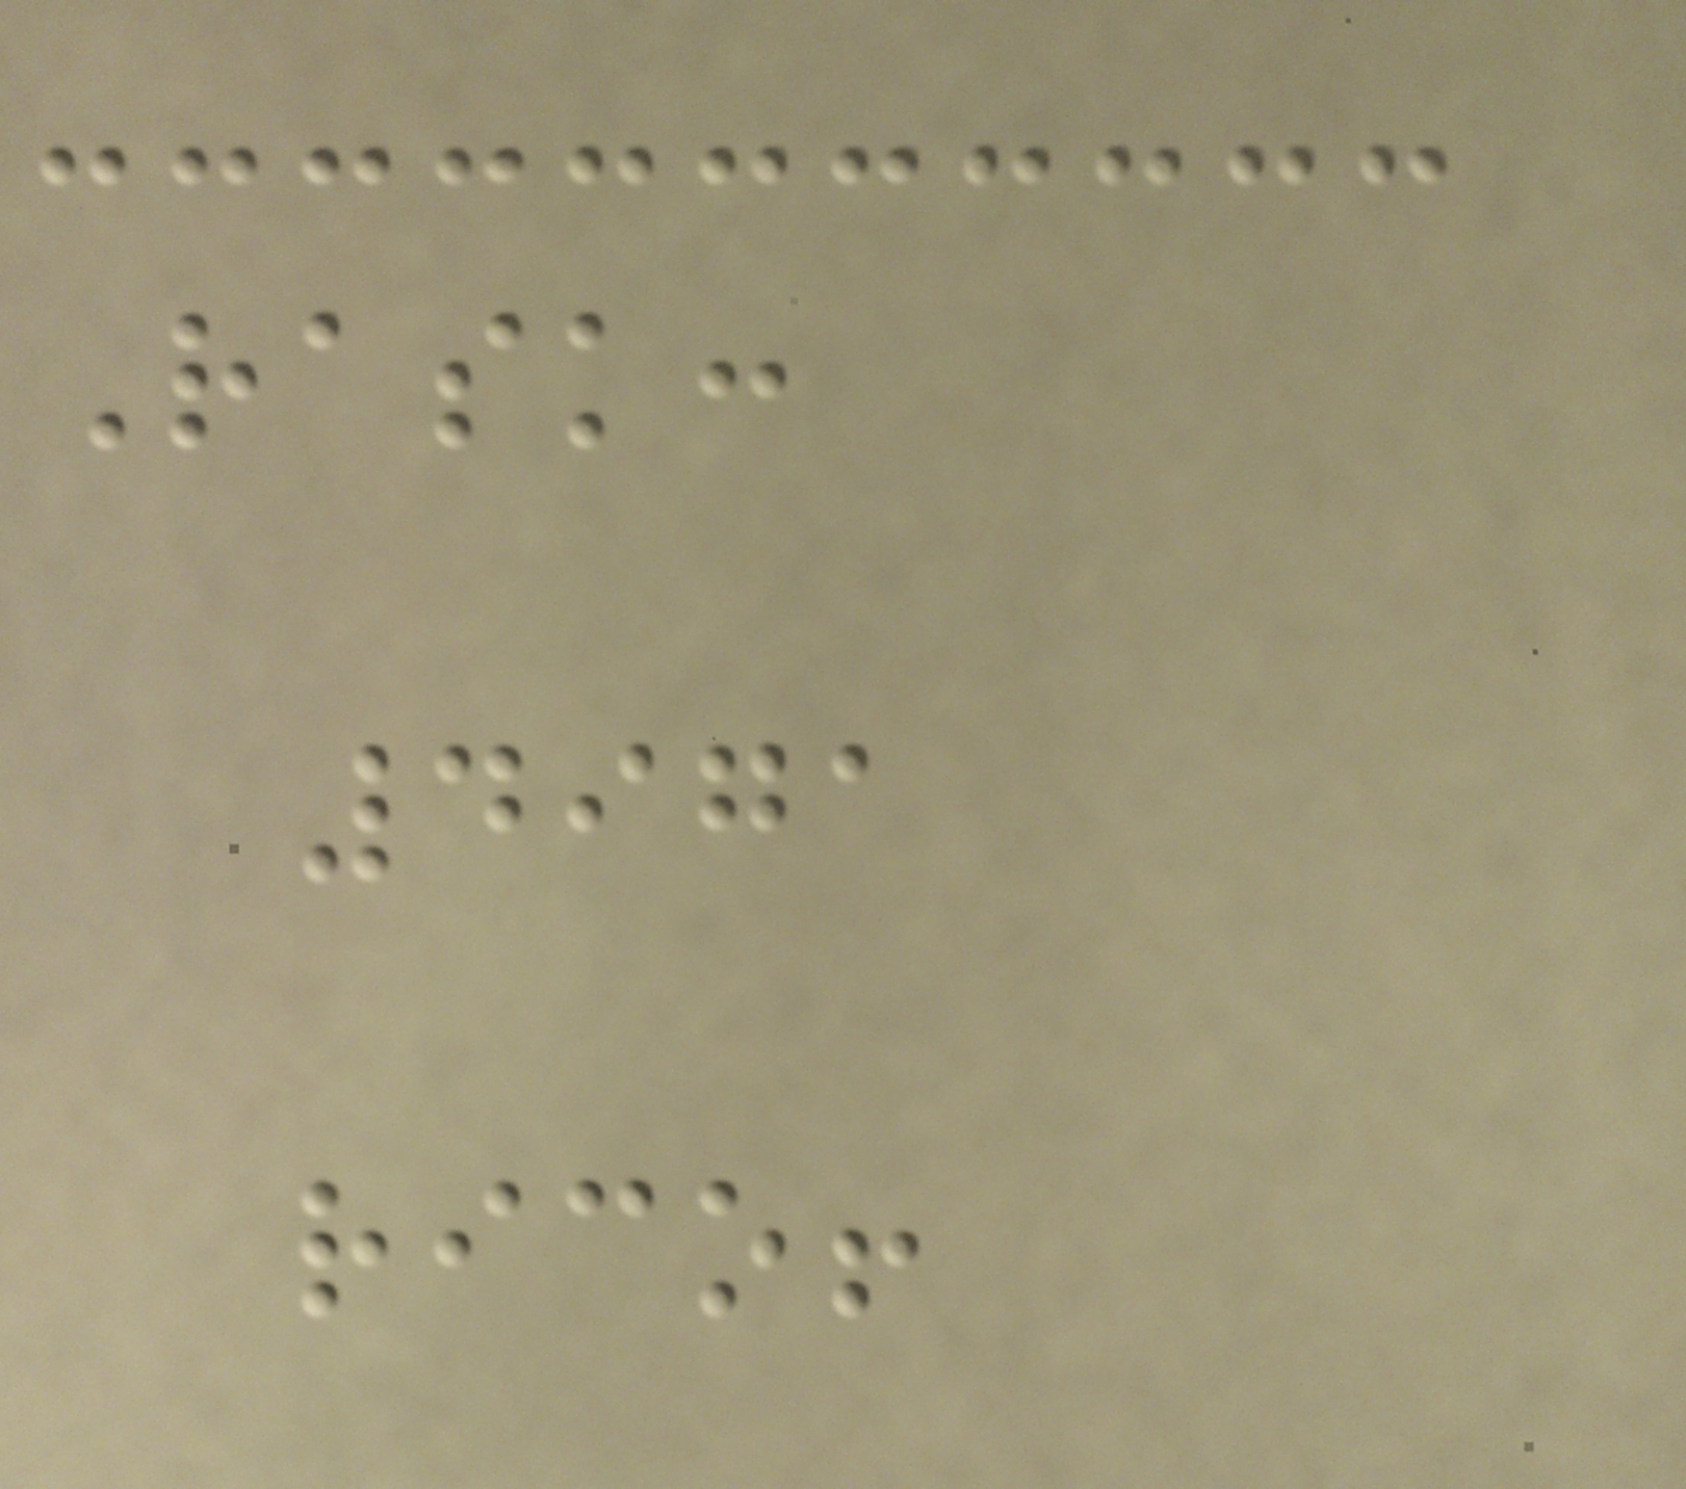Rask:
4971
rico!
